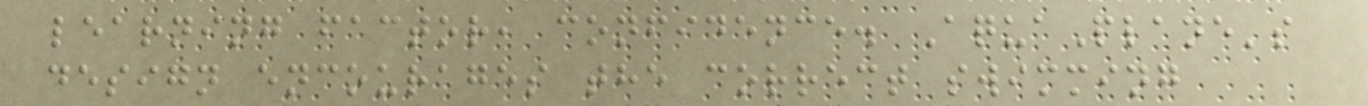learning factor, confidence. AquaPlane's
design encourages the correct swimming
